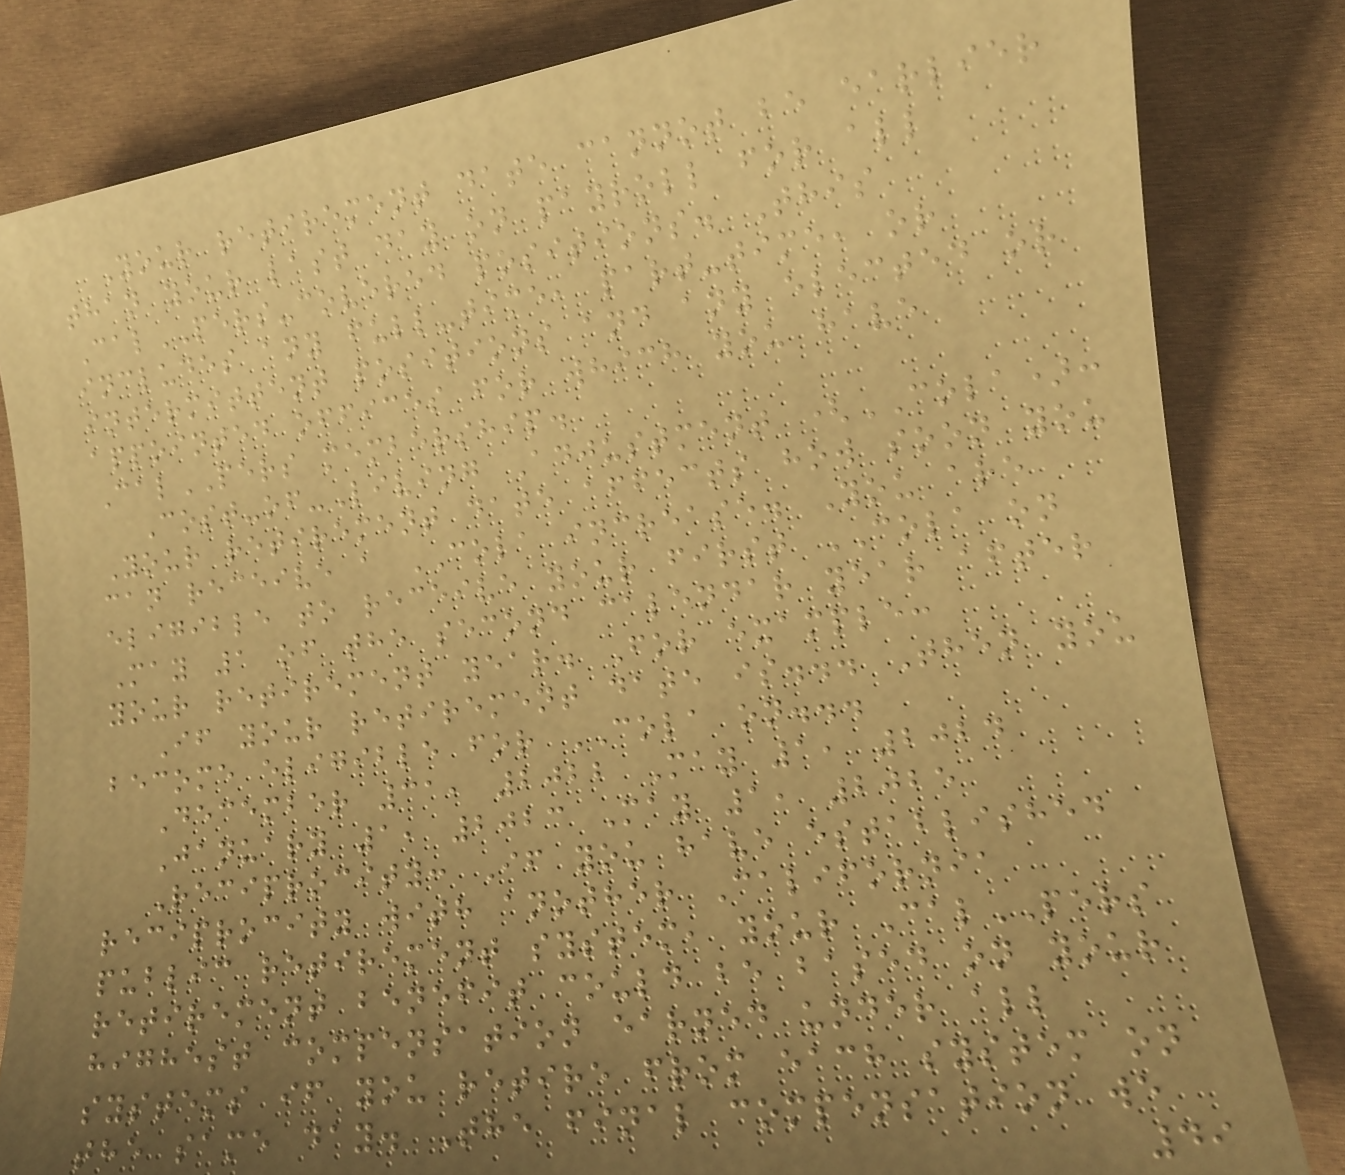Your retirement date cannot be earlier
than your last day on payroll for all
CalPERS-covered positions. This
includes any full-time, part-time, or
intermittent positions and any elected or
appointed offices for which you have
CalPERS membership.
Cost-of-Living Adjustment (COLA):
Your retirement date affects how soon you
can receive a COLA increase. You are
eligible to receive your first COLA on
May 1 of the second calendar year after
your retirement year. For example:
If your retirement date is... Then you
become eligible for COLA on...
December 31, 2022 May 1, 2024
January 1, 2023 May 1, 2025
Reciprocity: If you have established
reciprocity with another California
public retirement system, your CalPERS
retirement benefit could be based on your
highest compensation earned under all
systems if you retire from each system on
the same day. The final compensation we
49
